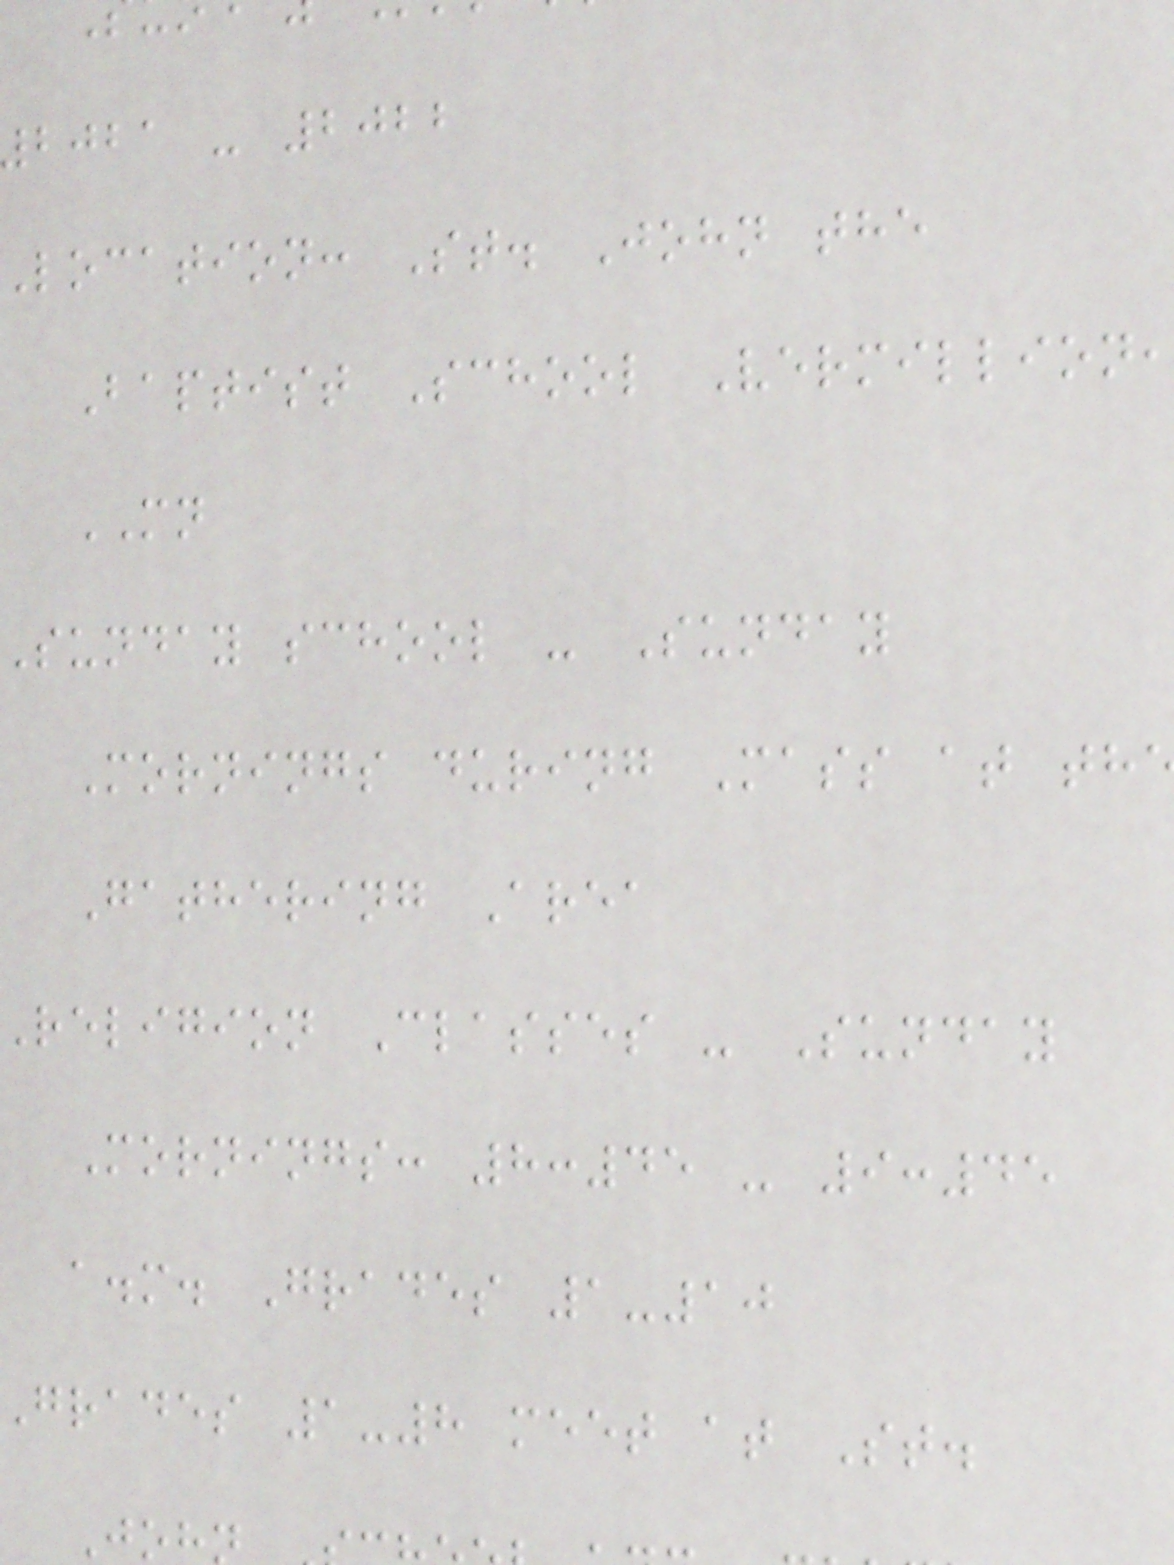bjba - 2022
location: St. John the
Baptist School Vermillion
MN
sunday school - Sunday
Mornings during Mass at th
Gathering Area
Religion Classes - Sunday
Mornings: 8:45 - 9:45
a.m. Grades 1-10
grades 1-8 meet at St.
